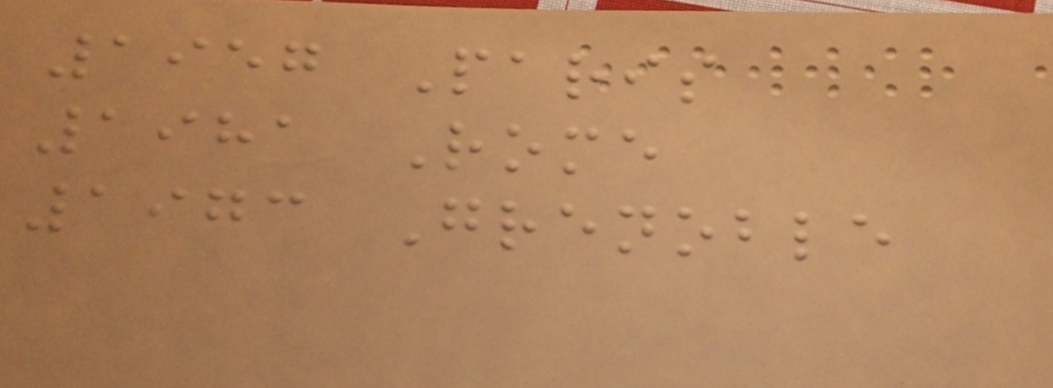1957 Paris
1981 Rome
1973 Grenoble
